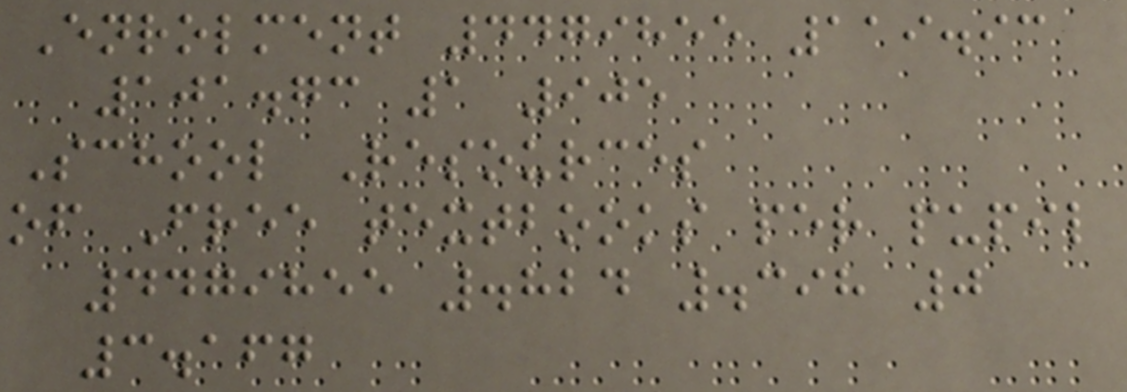Enrolment 4479855 119.93
101.73 1 905
School Resources
of Free textbooks per pupil
4479855 .824 .398 0
3.167
